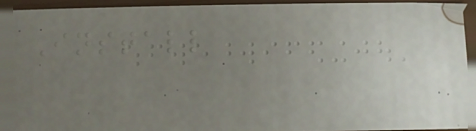Install
